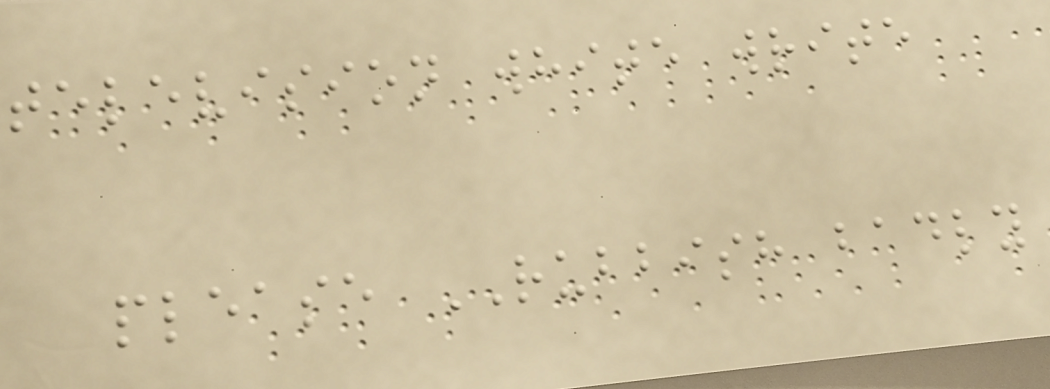television white write
please RUBBISH badly
